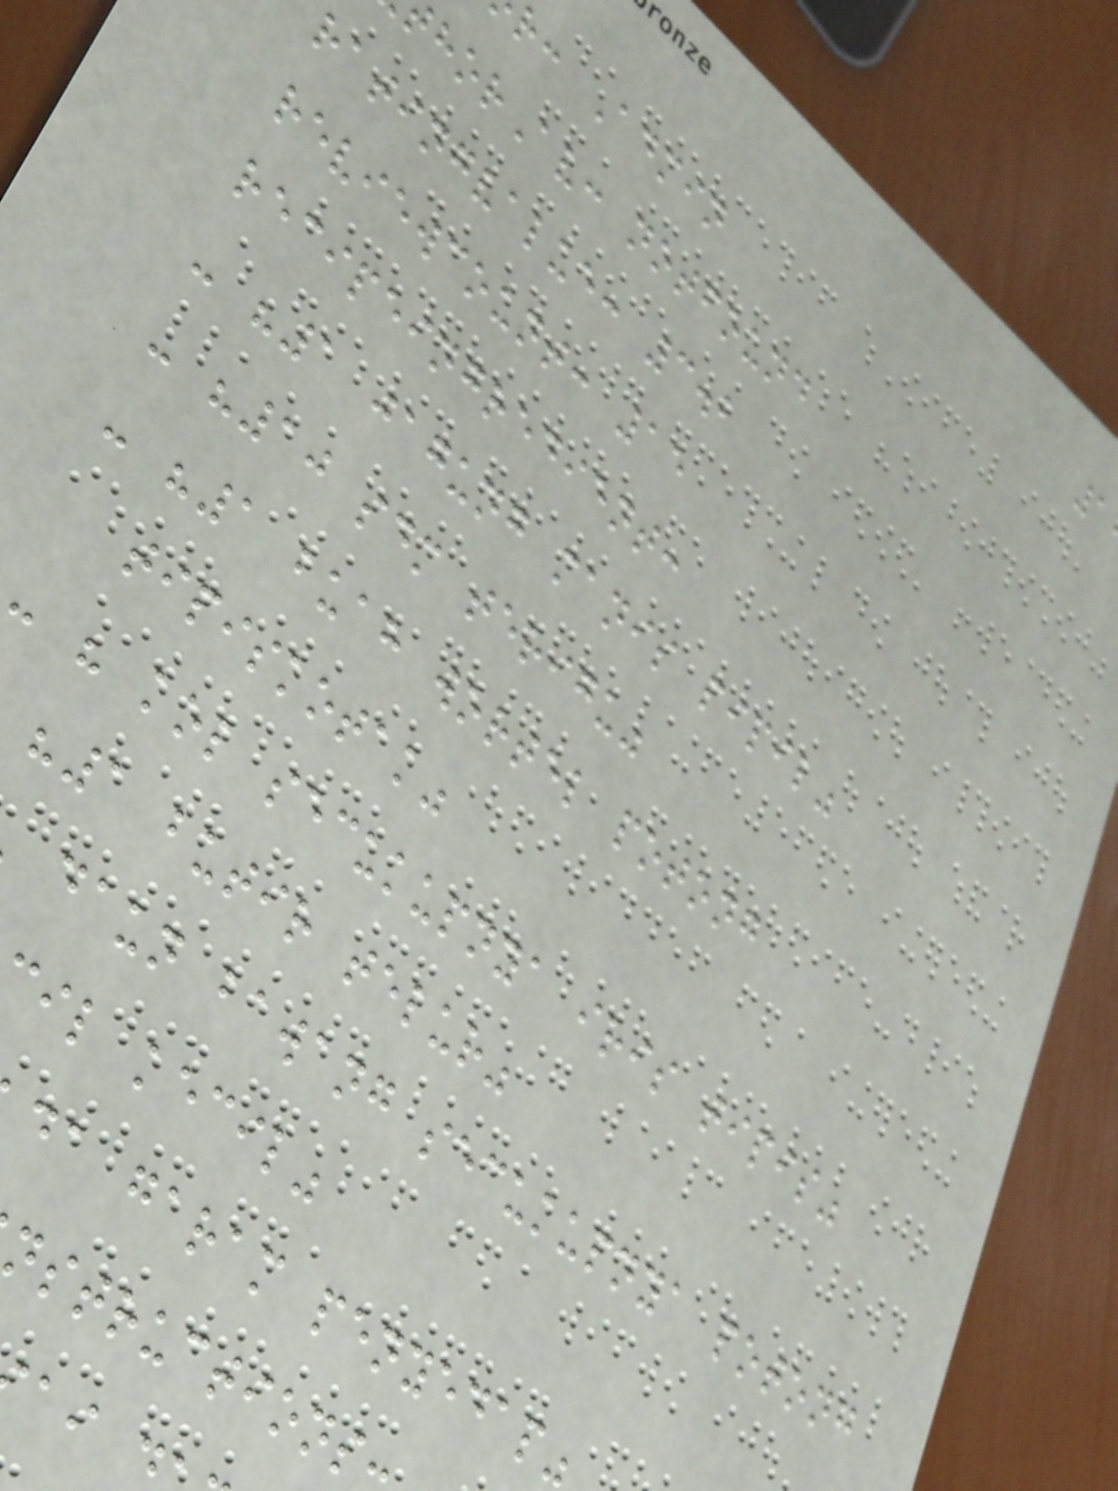r: Admin
horAv: notfound
ratingvalue: 3.2
reviewcount: 15
recipeingredient:
- "1 jagung manis pipil"
- "10 sdm terigu"
- "1 buah wortel potong
tipiskotak"
- " kol secukupnya iris tipis"
"1 butir telur"
daun bawang secukupnya potong
il kecil"
da garam penyedap"
